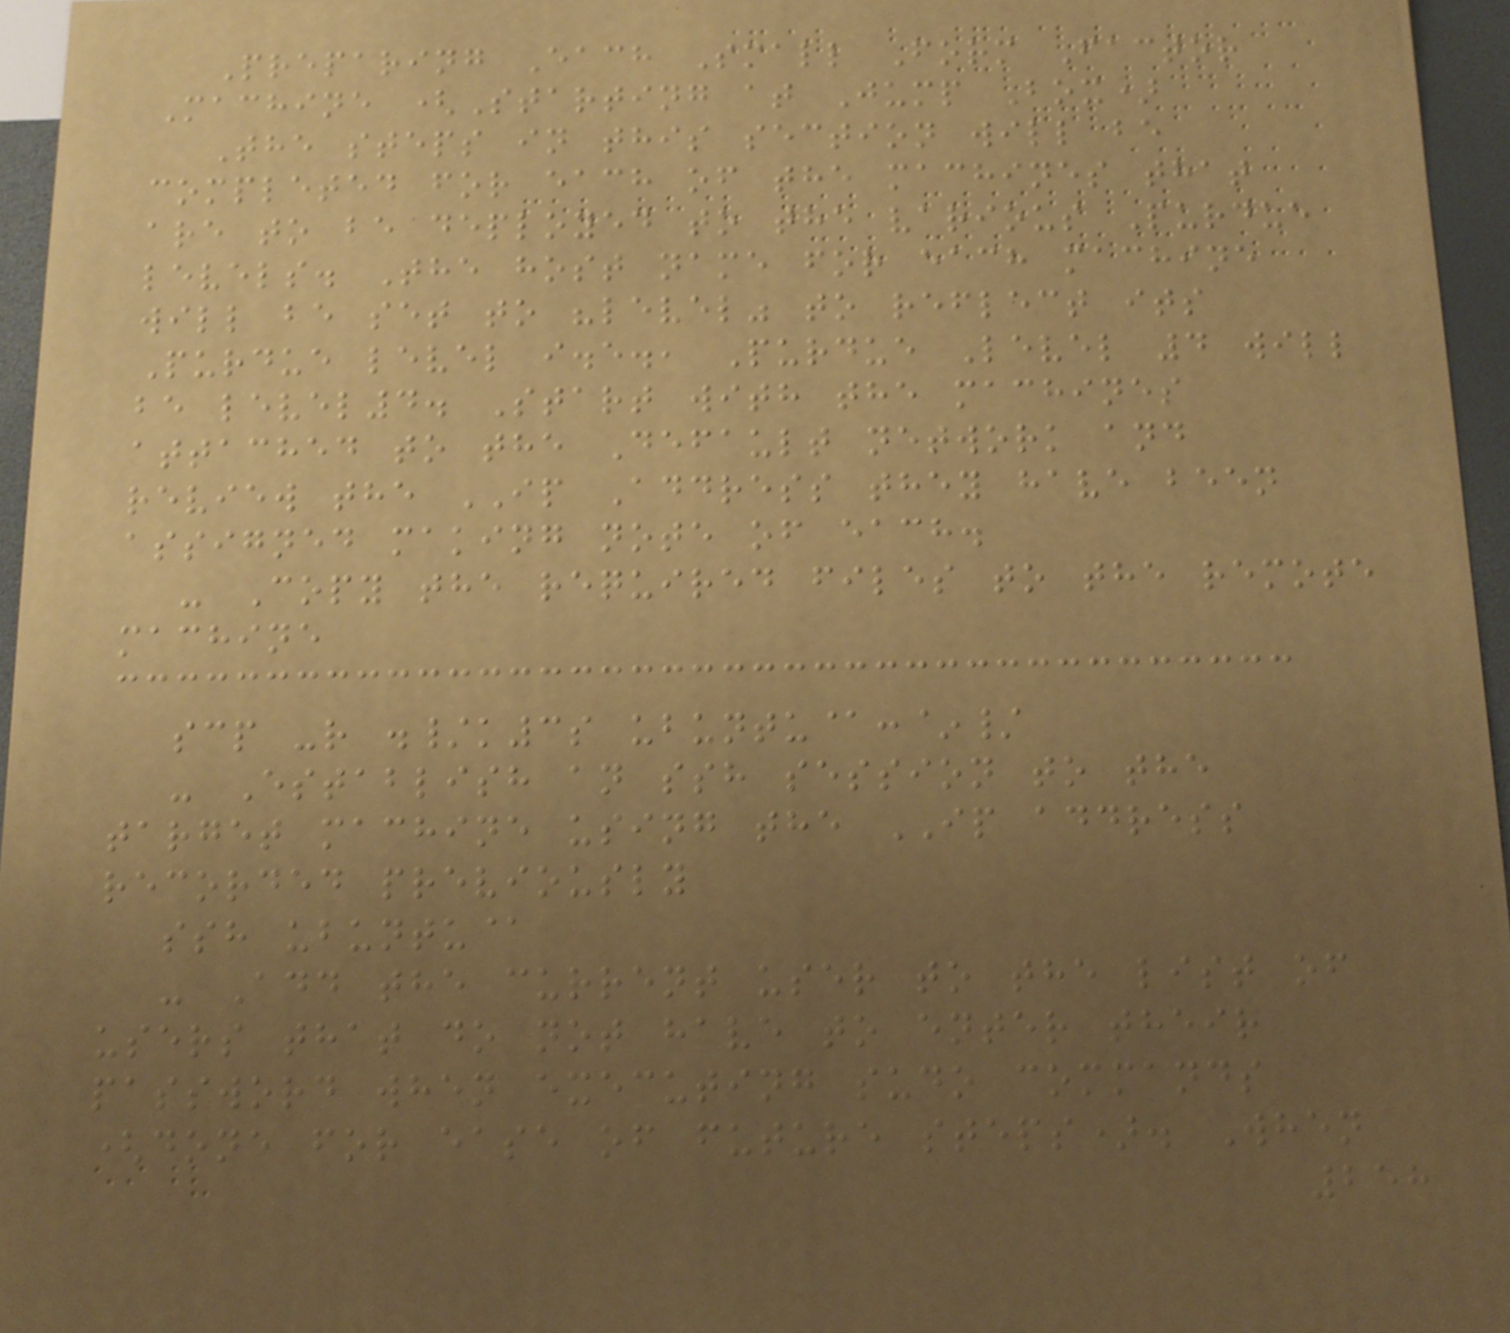Preparing Each Small Form Factor
Machine (Starting at Jump Box)
The steps in this section will be
completed for each of the machines that
are to be deployed to the various Purdue
levels. The host name for each machine
will be set to "level" to reflect its
Purdue level i.e., Purdue Level 4 will
be level4. Start with the machines
attached to the Default network and
review the IP Address they have been
assigned making note of each.
- Copy the required files to the remote
machine
scp -r ./k3s ubuntu@:~/
- Establish an ssh session to the
target machine using the IP address
recorded previously
ssh ubuntu@
- Add the current user to the list of
users that do not have to enter their
password when executing sudo commands
(done for ease of future steps). When
258
